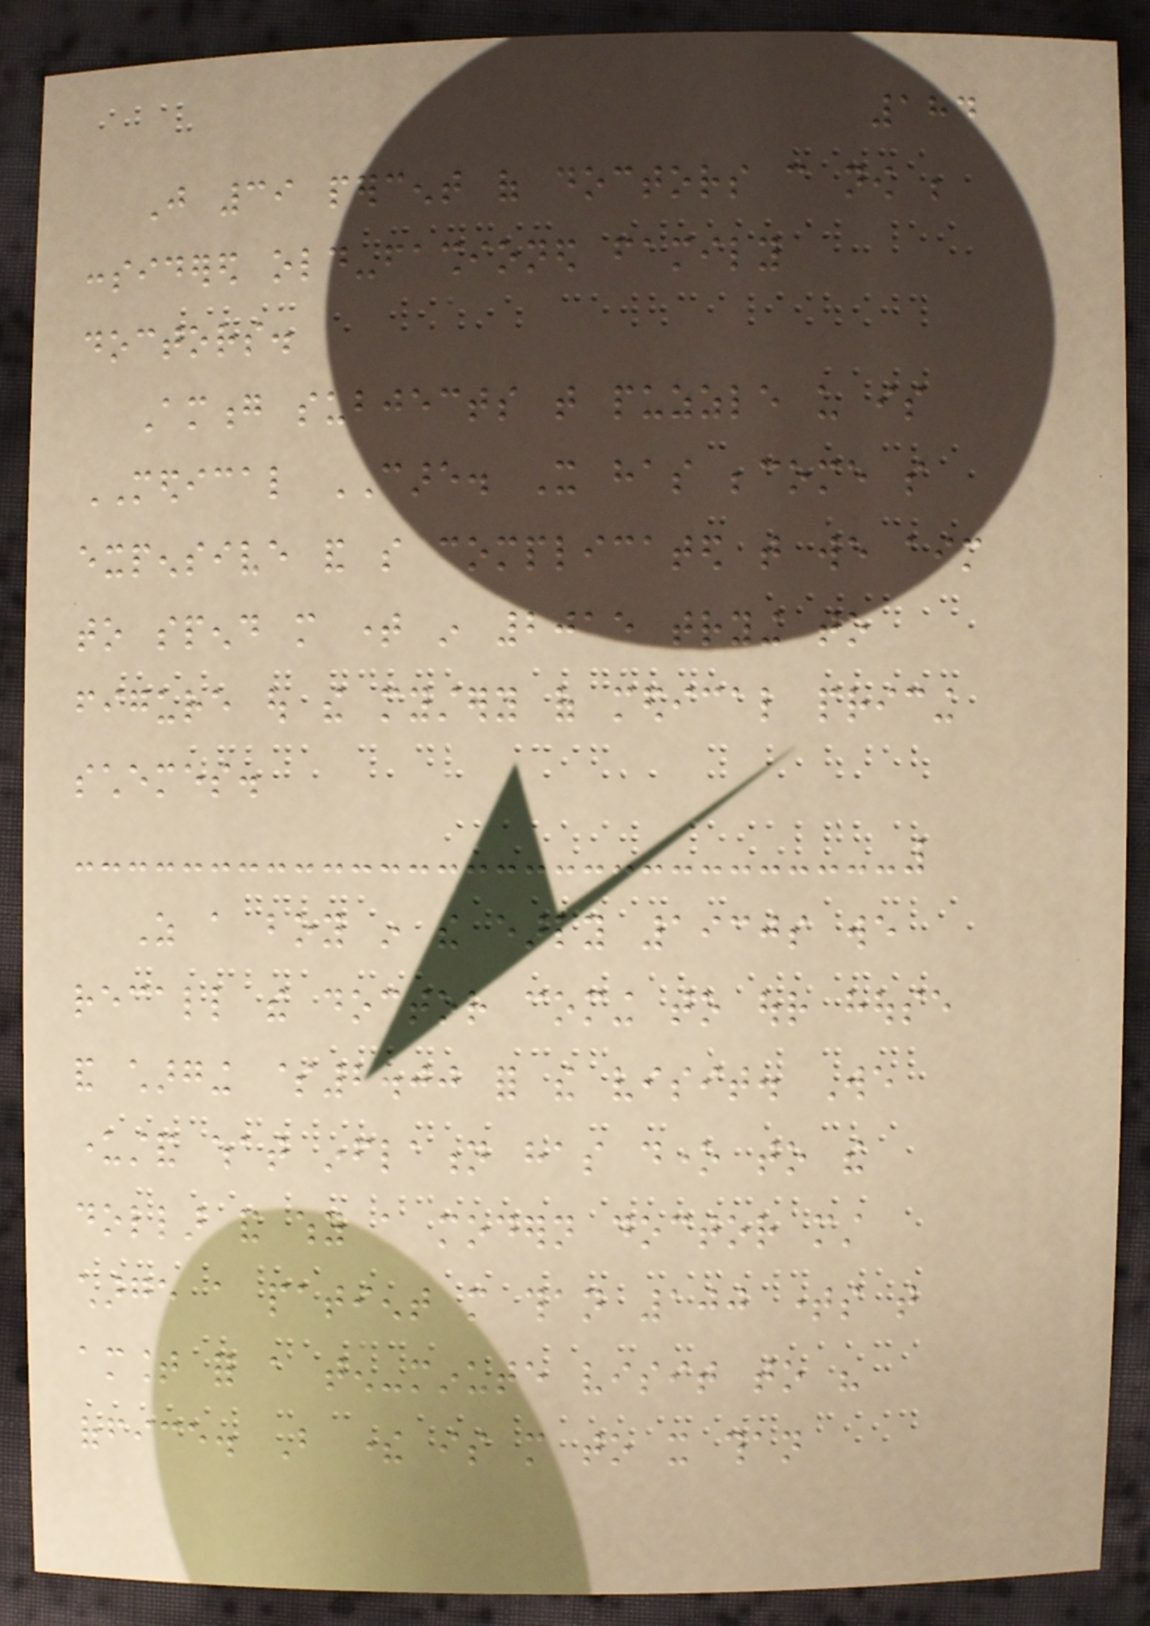184
Just 39 percent of doctors can now be
considered old-fashioned family
doctors.
Among subjects that puzzle us is
MEDICAL CARE. It has become so
expensive and so complicated that we aim
to spend more time in 2015 trying to
figure out the mystery of medical pricing
schemes.
As a boy in the early 1930s we
recall the doctor coming to our house
and charging $2.00 for the visit. We
understand what inflation has done to the
dollar and why a modern doctor must
charge a patient more than 100 times that
amount for a ten-minute visit to his
office. But there is more to it than
